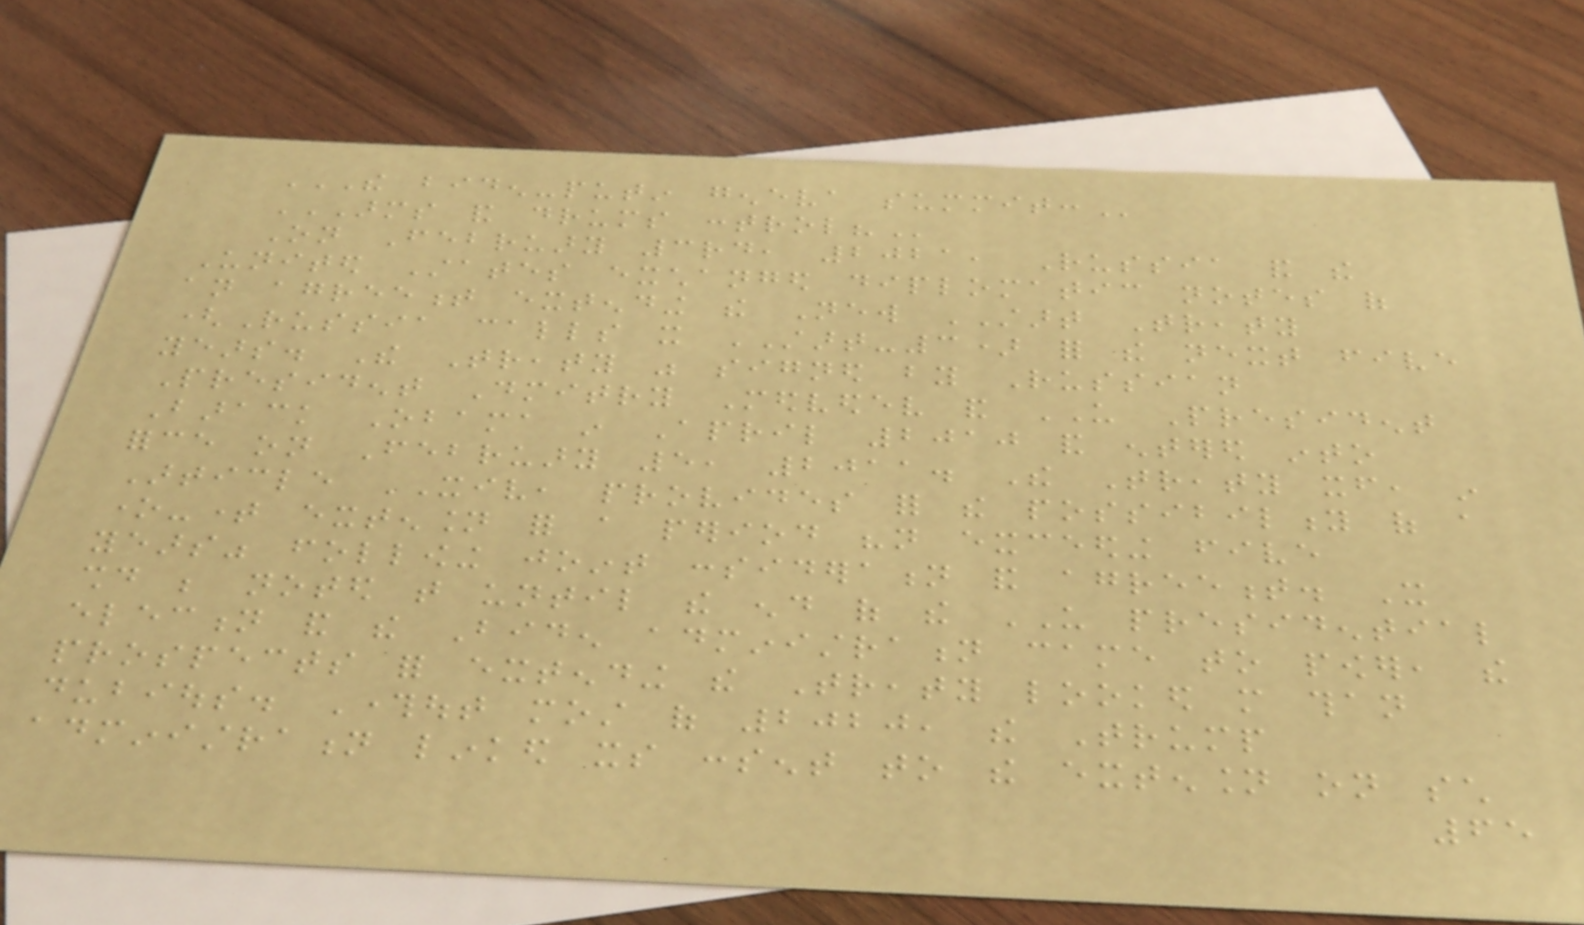THE BIDEN-PUTIN GENEVA SUMMIT:
ARMS AND DRUMS CONTROL?
On February 3rd, 2021, Russia and the
United States exchanged diplomatic notes of
an agreement extending the New START Treaty
(Russia calls it START-3) for the next five
years. The Treaty was signed by Russian
President Dmitry Medvedev and US President
Barack Obama in April 2010 and entered into
force on February 5, 2011. The Treaty itself, in
Article XIV, provides for the possibility of a
one-time extension for a period "not exceeding five
years" following joint consideration and agreement. It
should be noted that until the end of the US presidential
election and the Biden administration came to power, the
prospects for extending the Treaty looked more than
dubious. Throughout most of 2020, the Trump
administration linked its consent to the extension on such
65
